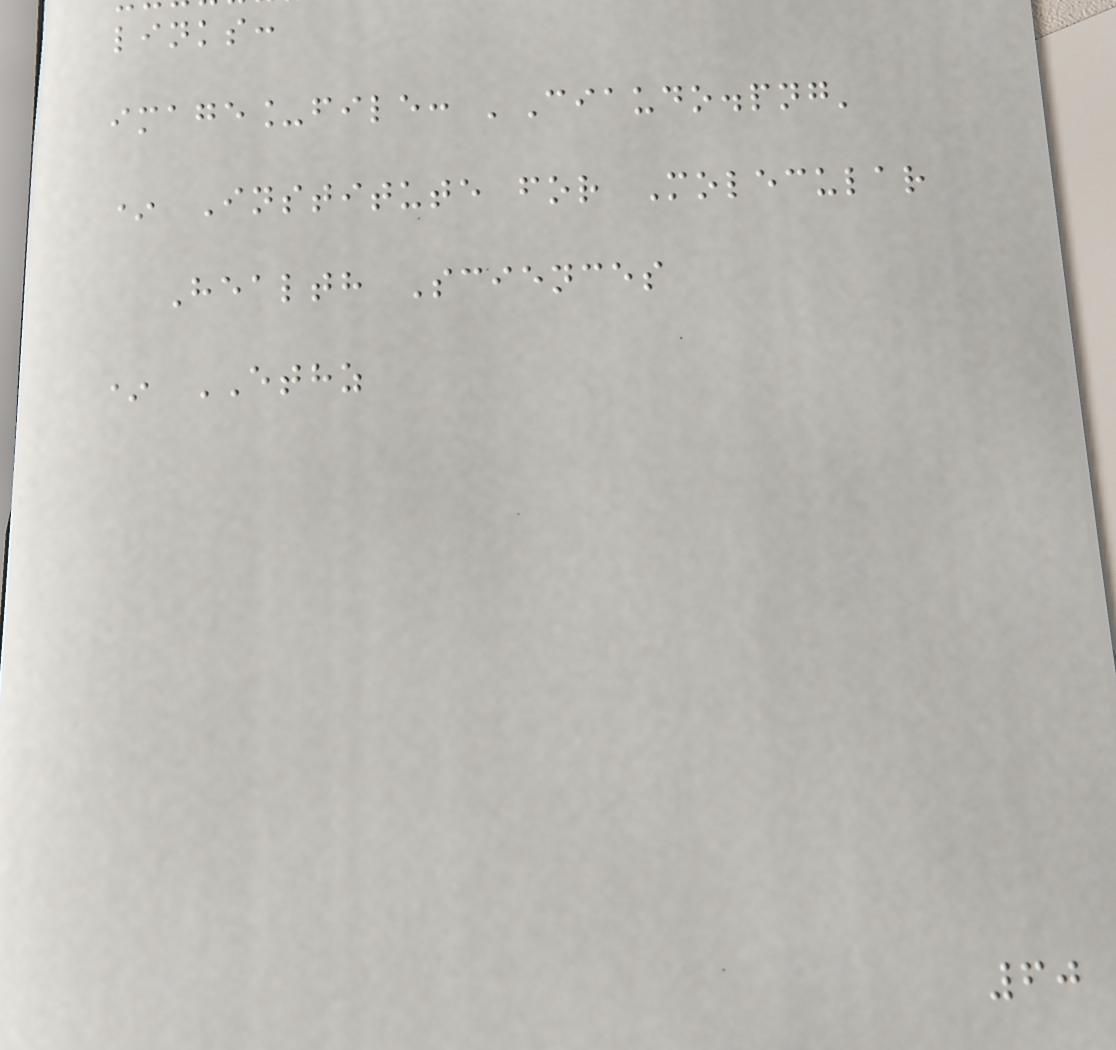links:
image_file: 'Ciaudo.png'
* Institute for Molecular
Health Sciences
* ETHZ
60
